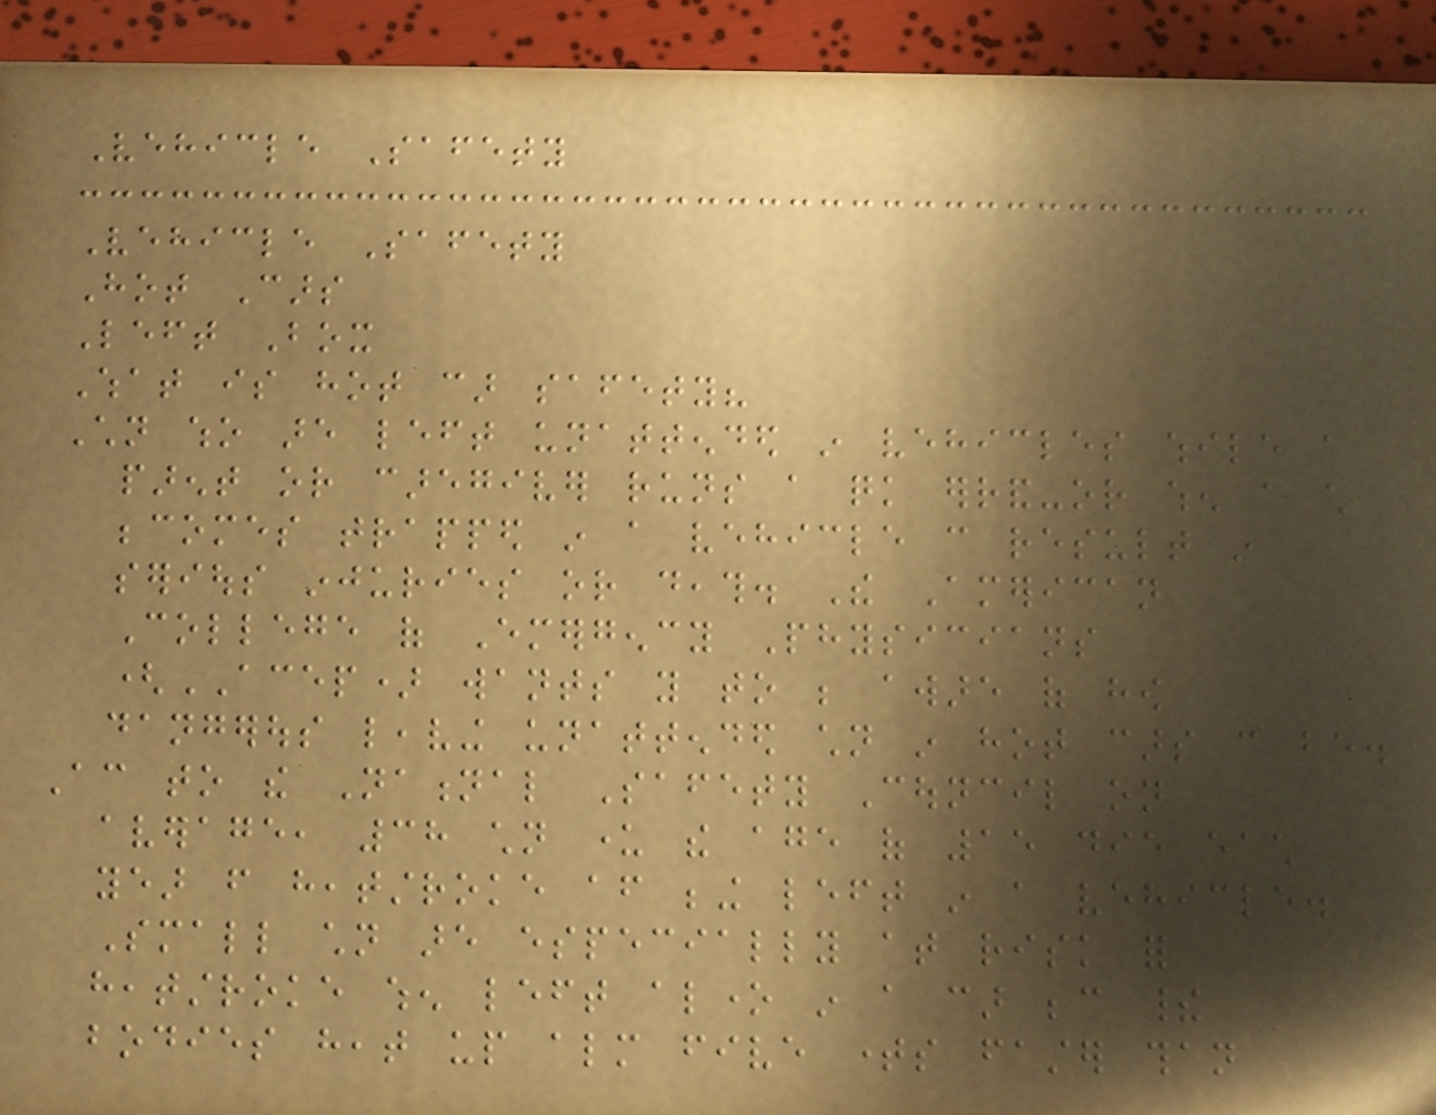Vehicle Safety
Vehicle Safety
Hot Cars
Left Box
What is hot car safety?
Children who are left unattended in vehicles while a
parent or caregiver runs a quick errand-or when a child
becomes trapped in a vehicle can result in
serious injuries or death. The American
College of Emergency Physicians
(ACEP) wants you to be aware of how
dangerous leaving unattended children in hot cars can be.
According to the National Safety Council on
average, 38 children under the age of 15 die each
year from heatstroke after being left in a vehicle.
Small children are especially at risk for
heatstroke when left alone in a car because their
bodies heat up almost five times faster than
